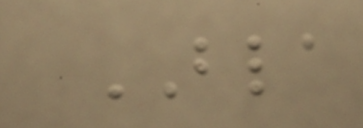BLA
